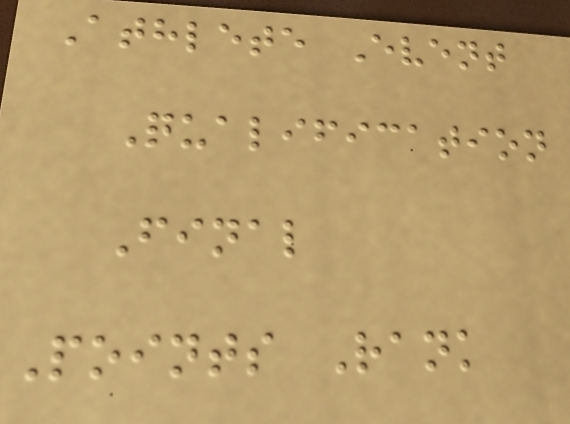Athlete Event
Qualification
Final
Points Rank
